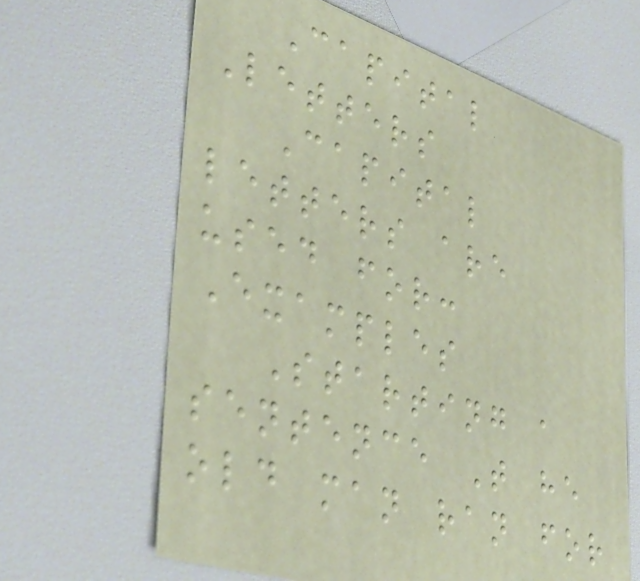Capital
Letters
Capital
letters are
used for:
Examples
Starting a
sentence T he
old man ran for
